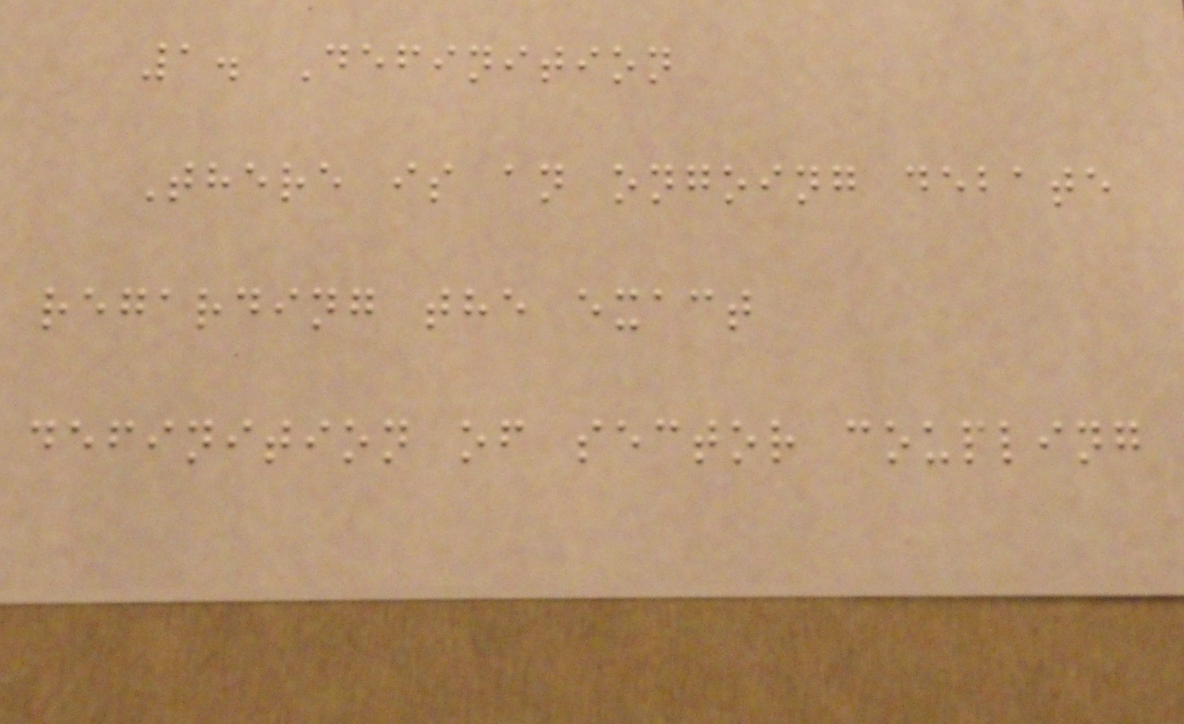1. Definition
There is an ongoing debate
regarding the exact
definition of sector coupling
